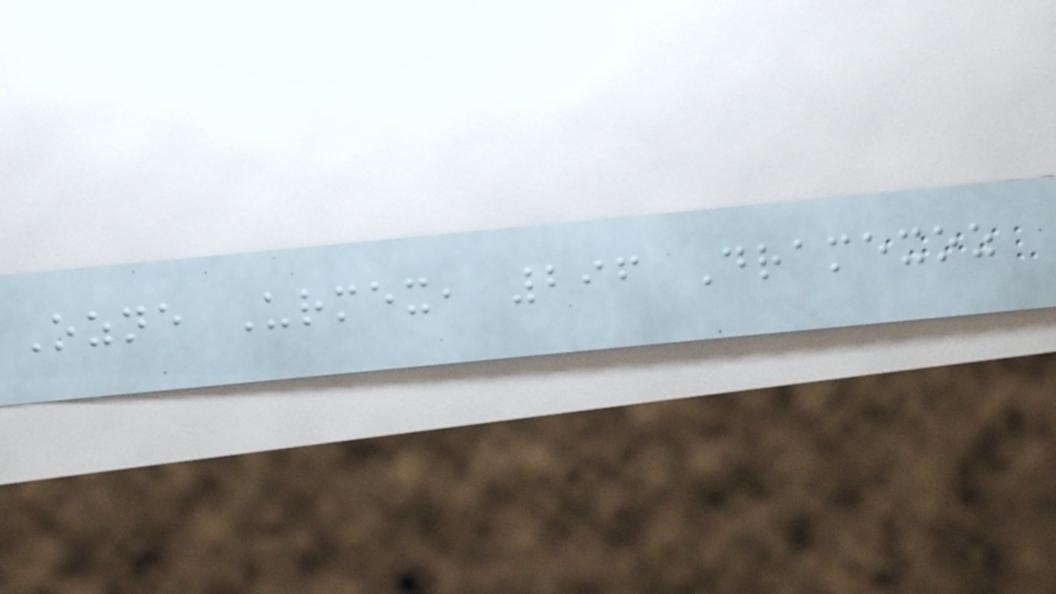Ozne Urmex, 296 Dramexoz
